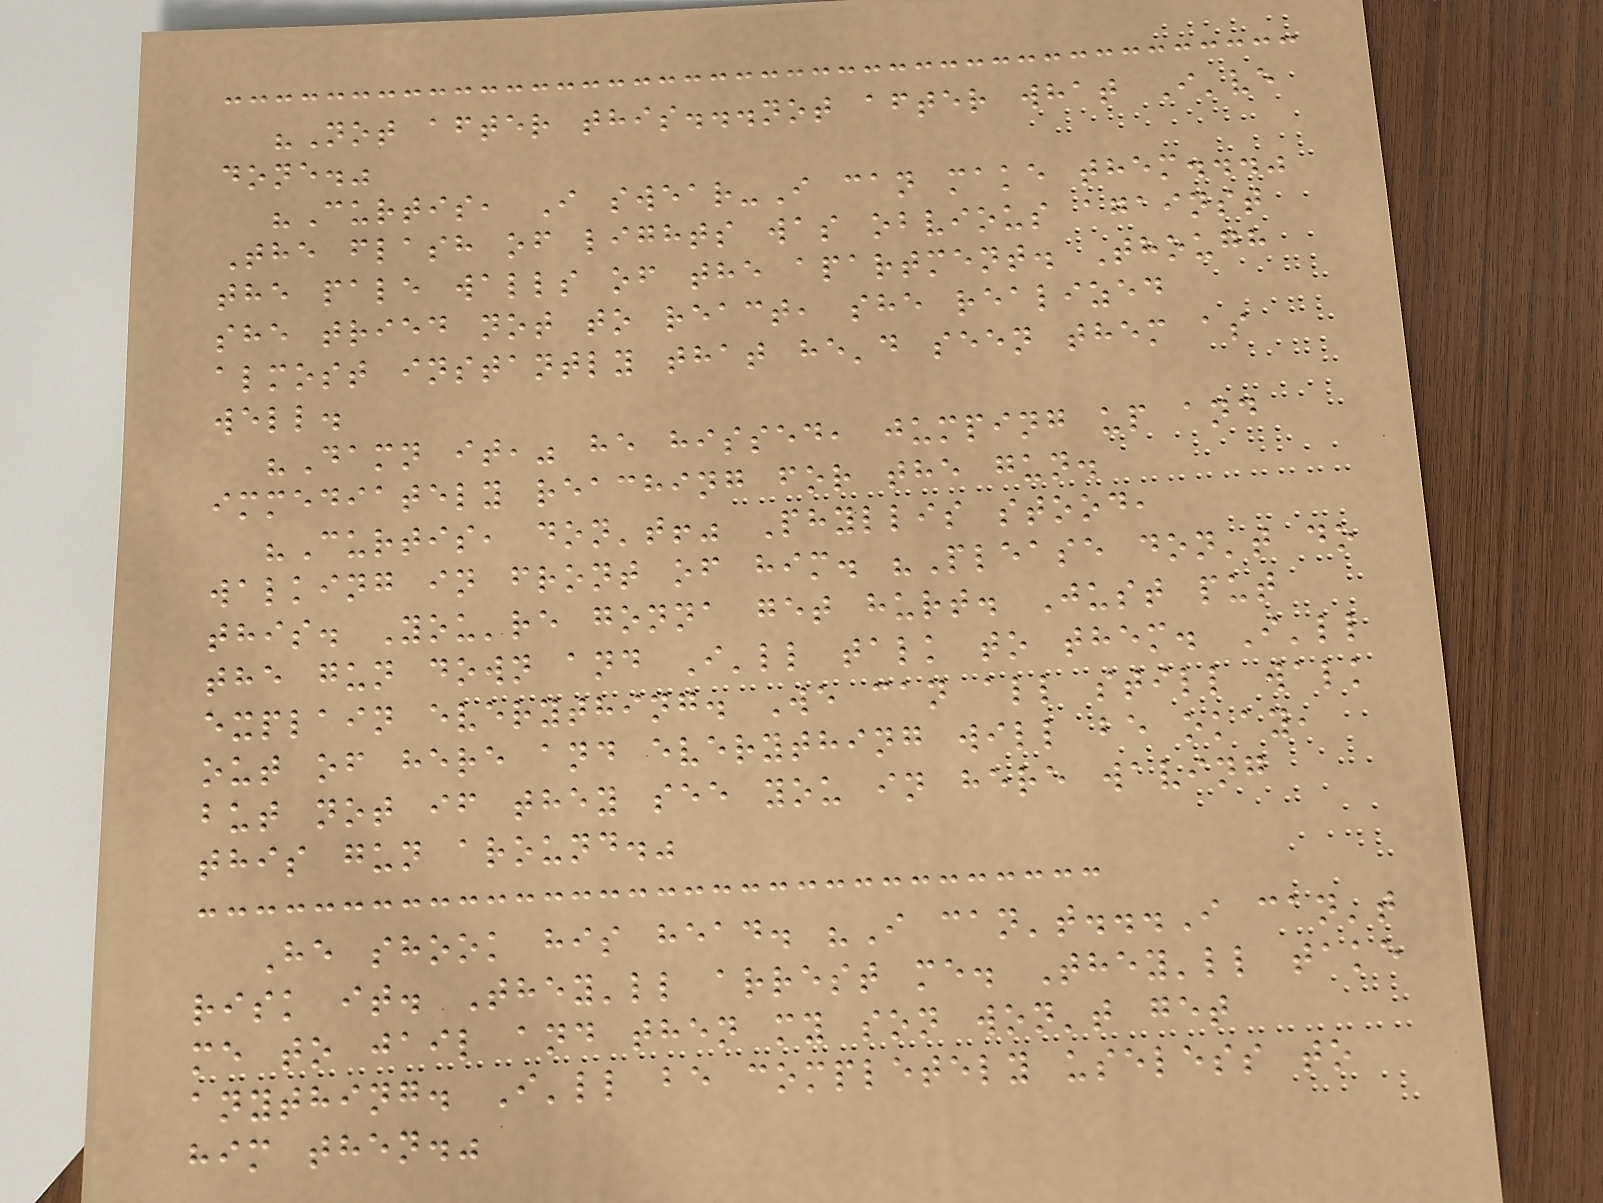"Not after this...not after what I've
done."
"Curtis, I swear-I can make them..."
The flash of lights was obvious against
the pale walls of the apartment. Though
she tried not to react, she realized
almost instantly that he'd seen them as
well.
"Damn it," he hissed, jumping up and
immediately reaching for the gun.
"Curtis, don't!" Phyllis stood,
walking in front of him. "Please don't do
this. You're gonna get hurt. Just put
the gun down and I'll talk to them. I'll
explain everything. We can all still walk
out of here and everything will be okay,
but not if they see you in here waving
this gun around."
He shook his head. "I can't...I can't
risk it. They'll arrest me. They'll take
me to jail and then my son won't get
anything. I'll be completely useless to
him then."
